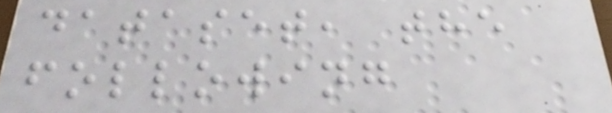dataset, the
following
